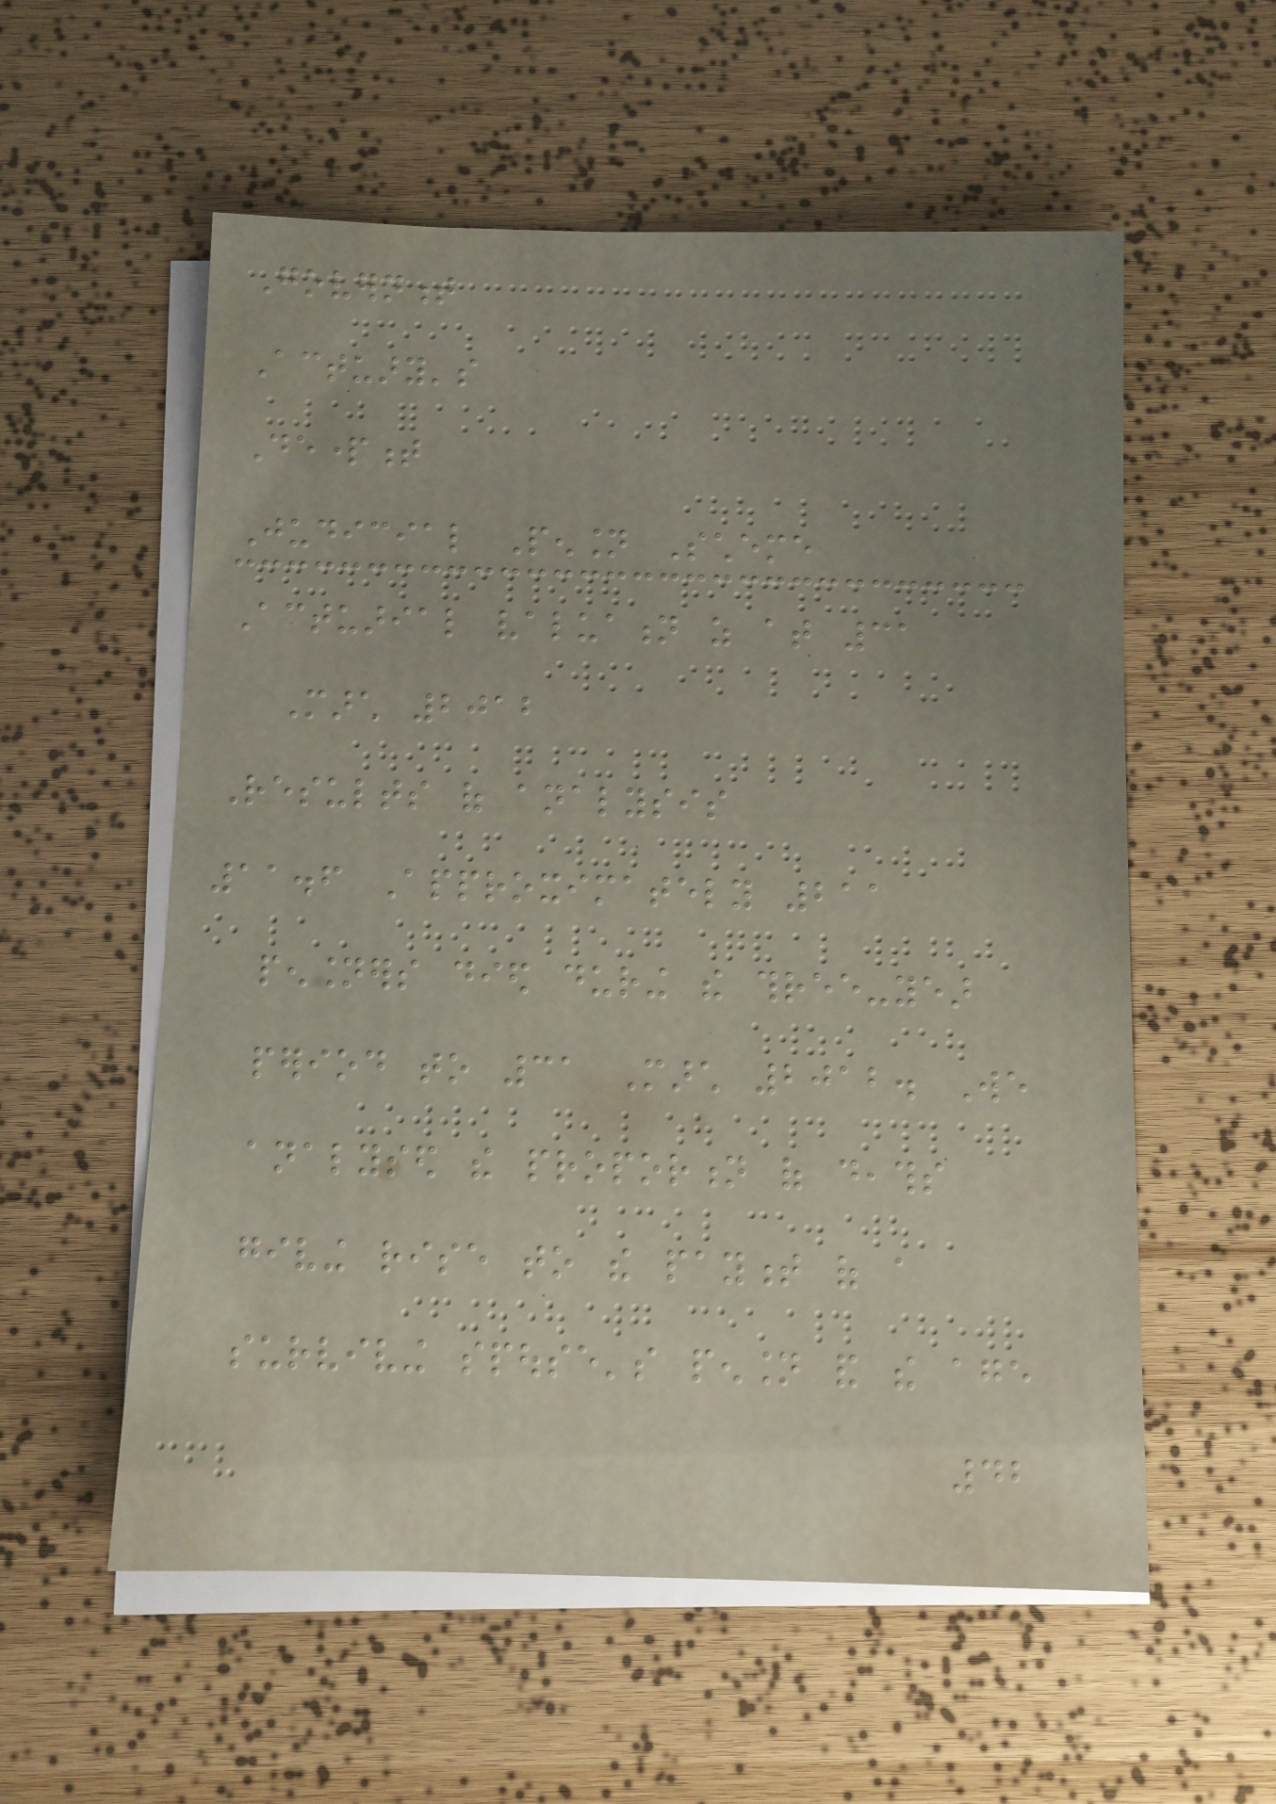Government
Actuary's
Department
Judicial Pension Scheme
Actuarial valuation as at 31
March 2012
Results of analysis
11.6 Approximately 211
pensioners died during the three-year
period to 31 March 2012. We
analysed the proportion of deaths
giving rise to the payment of a
surviving spouse's pension and the age
42
